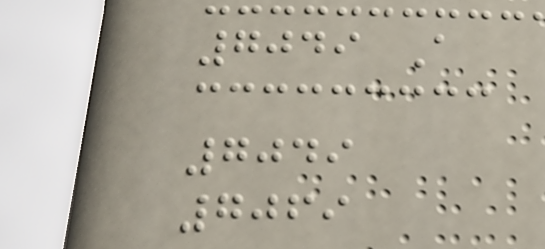7049 A
7049
7069
